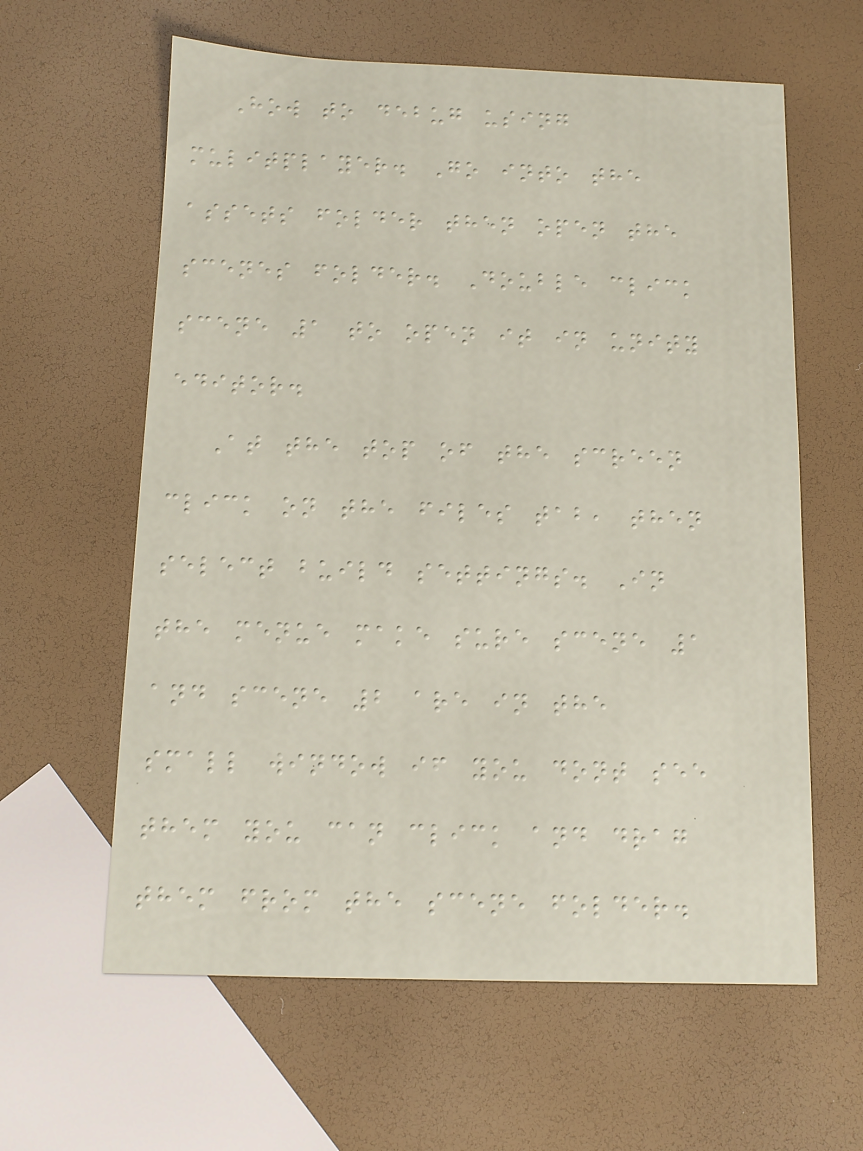How to debug using
mulitplayer. Go into the
assets folder then open the
scenes folder. Double click
scene 1 to open it in unity
editor.
At the top of the screen
click on the files tab, then
select build settings. In
the menue make sure scene 1
and scene 2 are in the
small window if you dont see
them you can click and drag
them from the scene folder.
